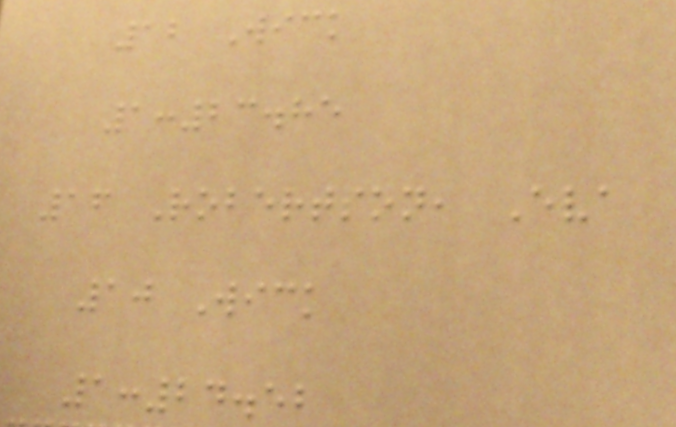12 Wick
1:23.85
16 Robertson, Eva
10 Wick
1:24.52
